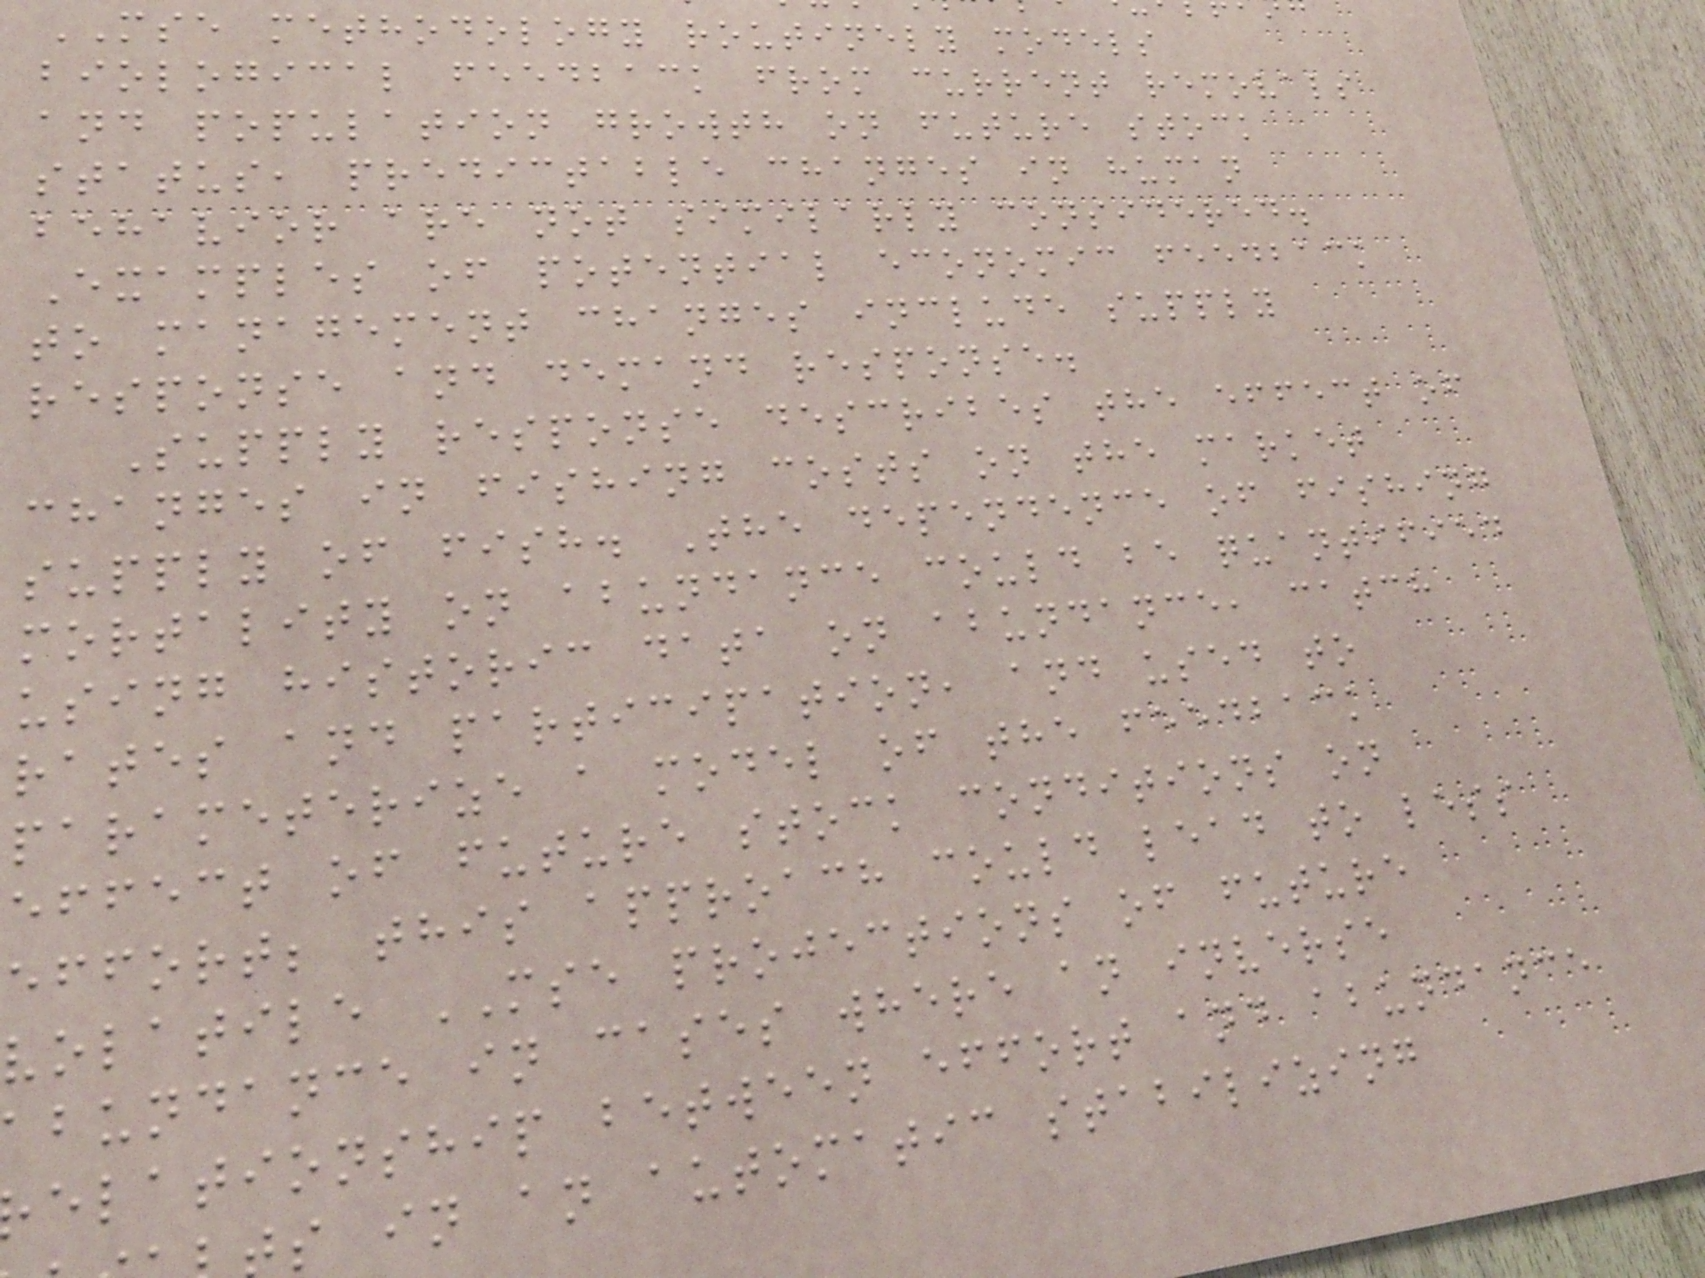MSE methodology routinely models
biological feedback from current removals
and population growth on future stock
status, predictable changes in human
behavior are not similarly considered.
Examples of potential economic feedback
to management changes include supply
response and demand response.
Supply response describes the effect of
changes in fishing costs on the market
supply of fish. The dependence of fishing
mortality on abundance could be quantified
using historic data on abundance, catch
rates and participation, and used to
parameterize a model of the feedback
effect of future stock conditions on
effort; this approach could lead to less
volatile MSE projections of future
bundance in cases where an inverse
elationship between effort and abundance
s in an automatic stabilizing
